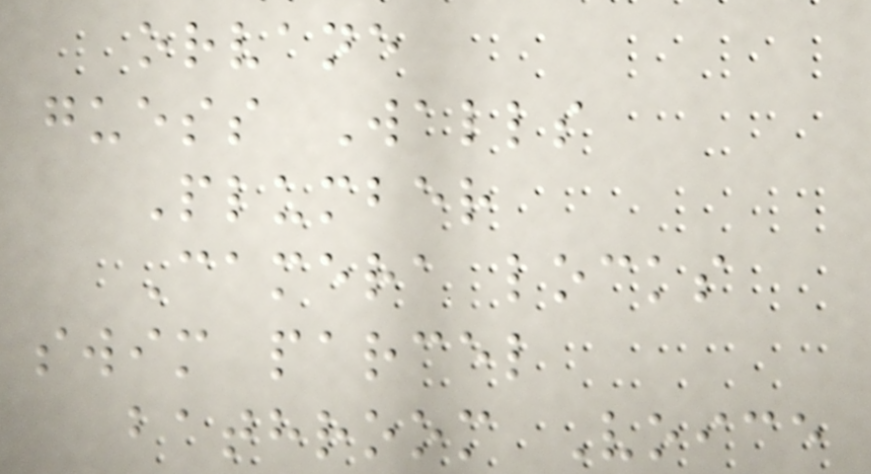orvane
guess Walls
Plumber
Camera locks
swim parcel
bathroom Voice
